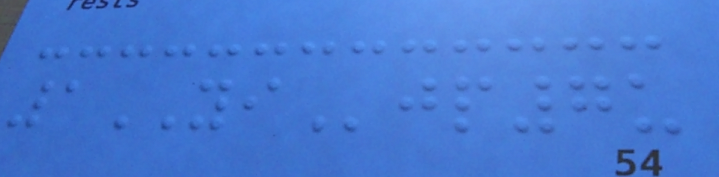1YIjp7u
